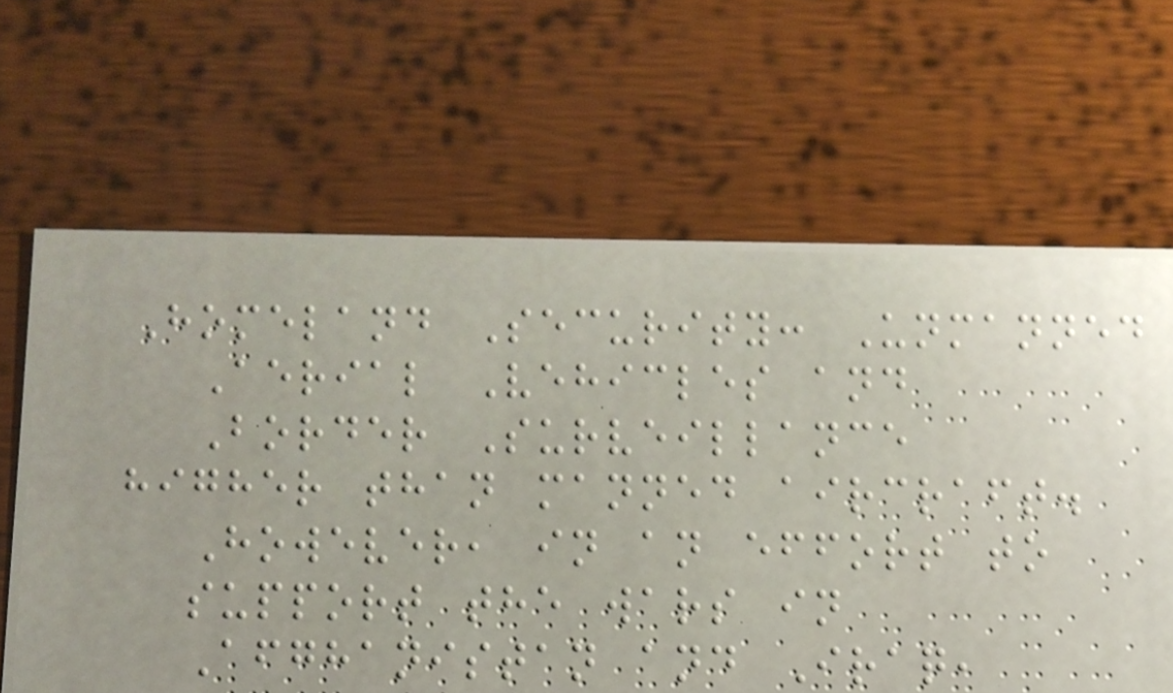Homeland Security: Unmanned
Aerial Vehicles and
Border Surveillance
higher than manned aircraft.
However, in an effort to
support the wars in
Afghanistan and Iraq,
